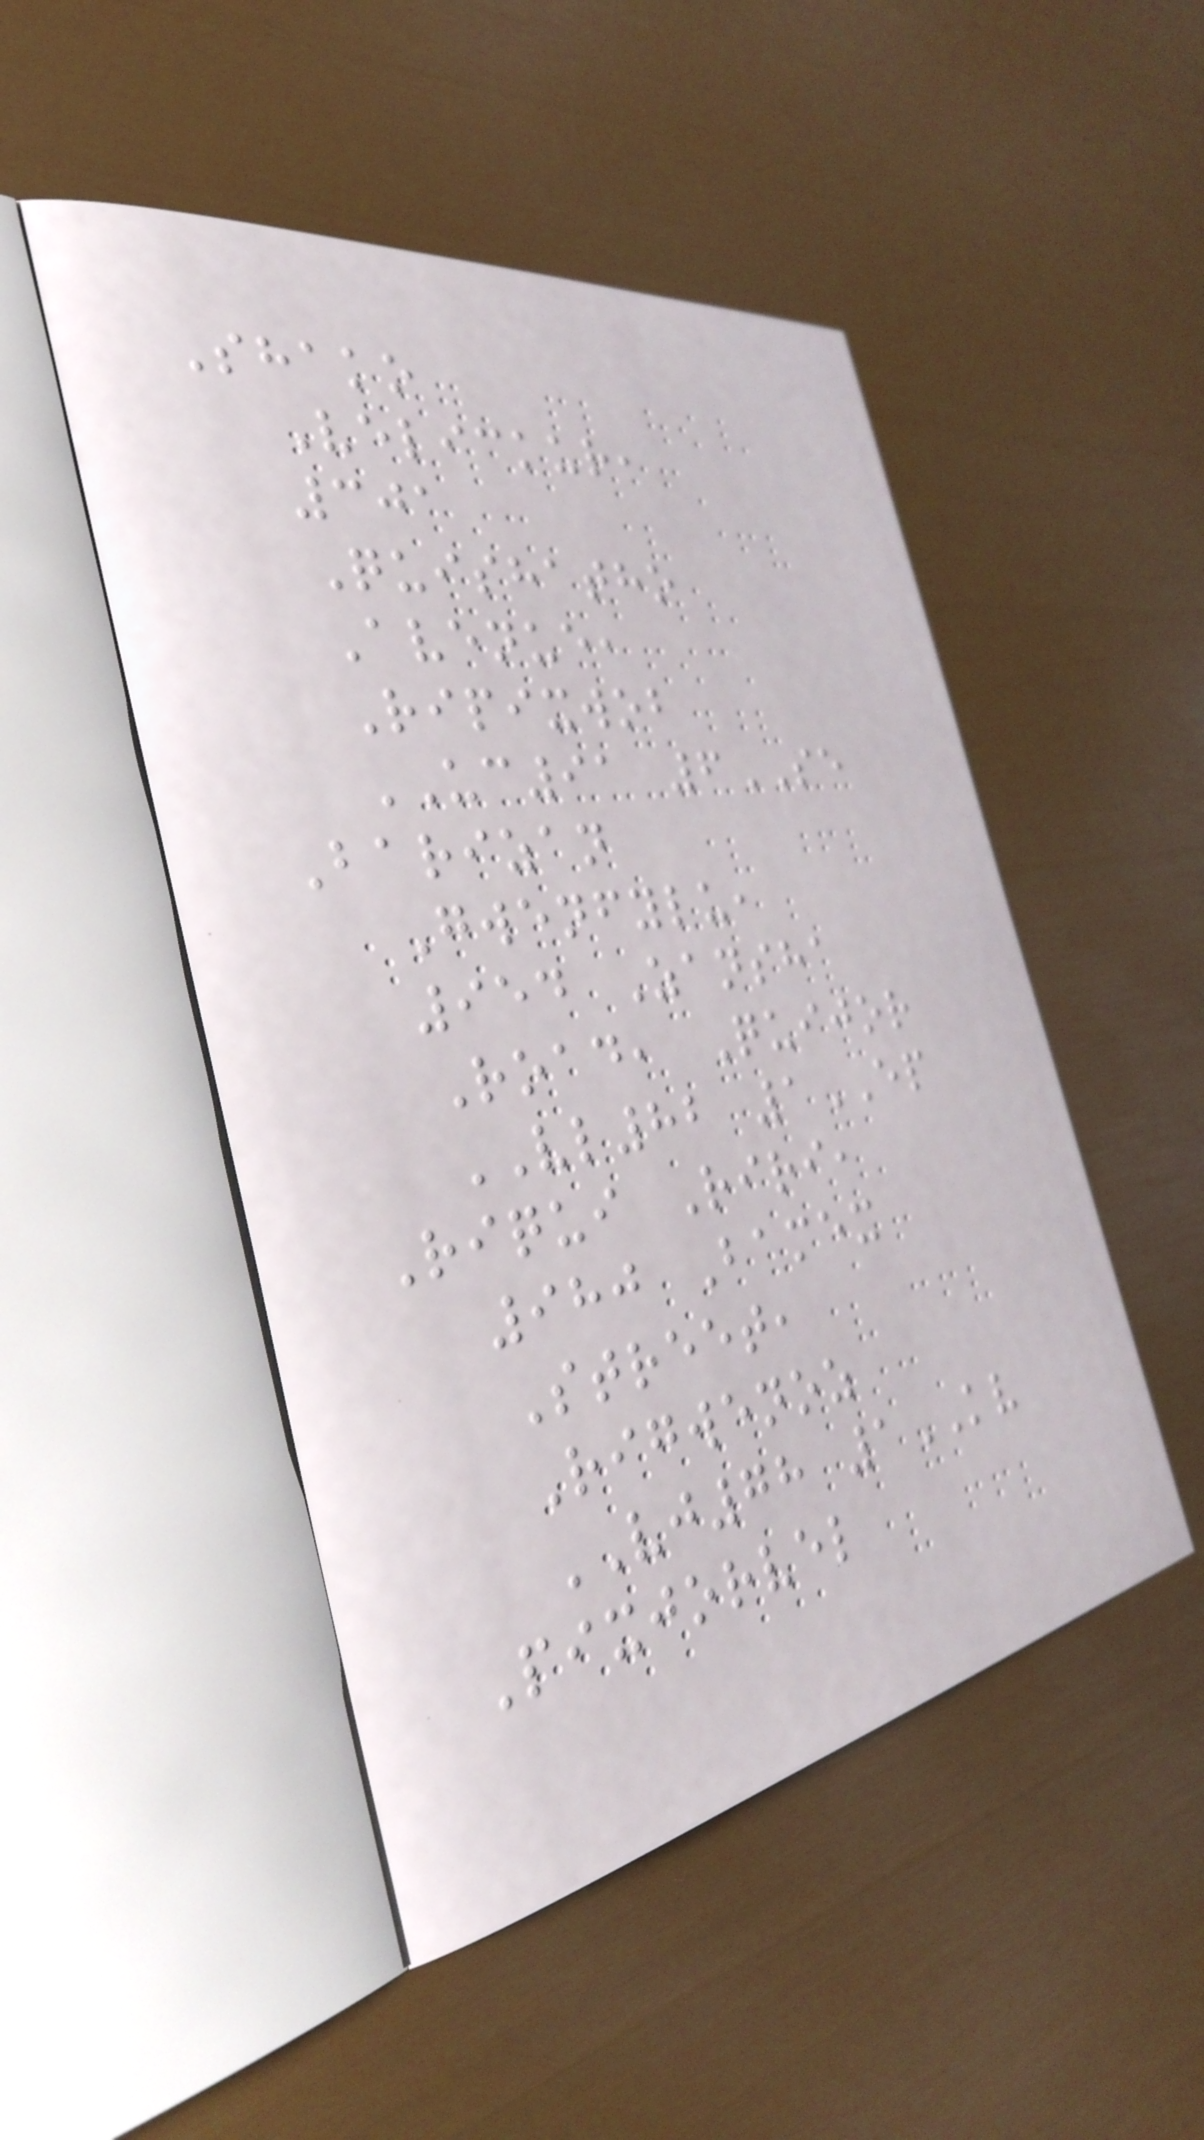Shako
Velickur,
301
Quishatho
Avenue,
Ripixwob
UC91 6SE
Barizan
Gwenfylu,
954 Zansha
Road, Quijor
VL82 1EP
Riqui Riri,
980 Bamex
Street,
Rigwenoz
VJ78 1KV
Pixjorvel
